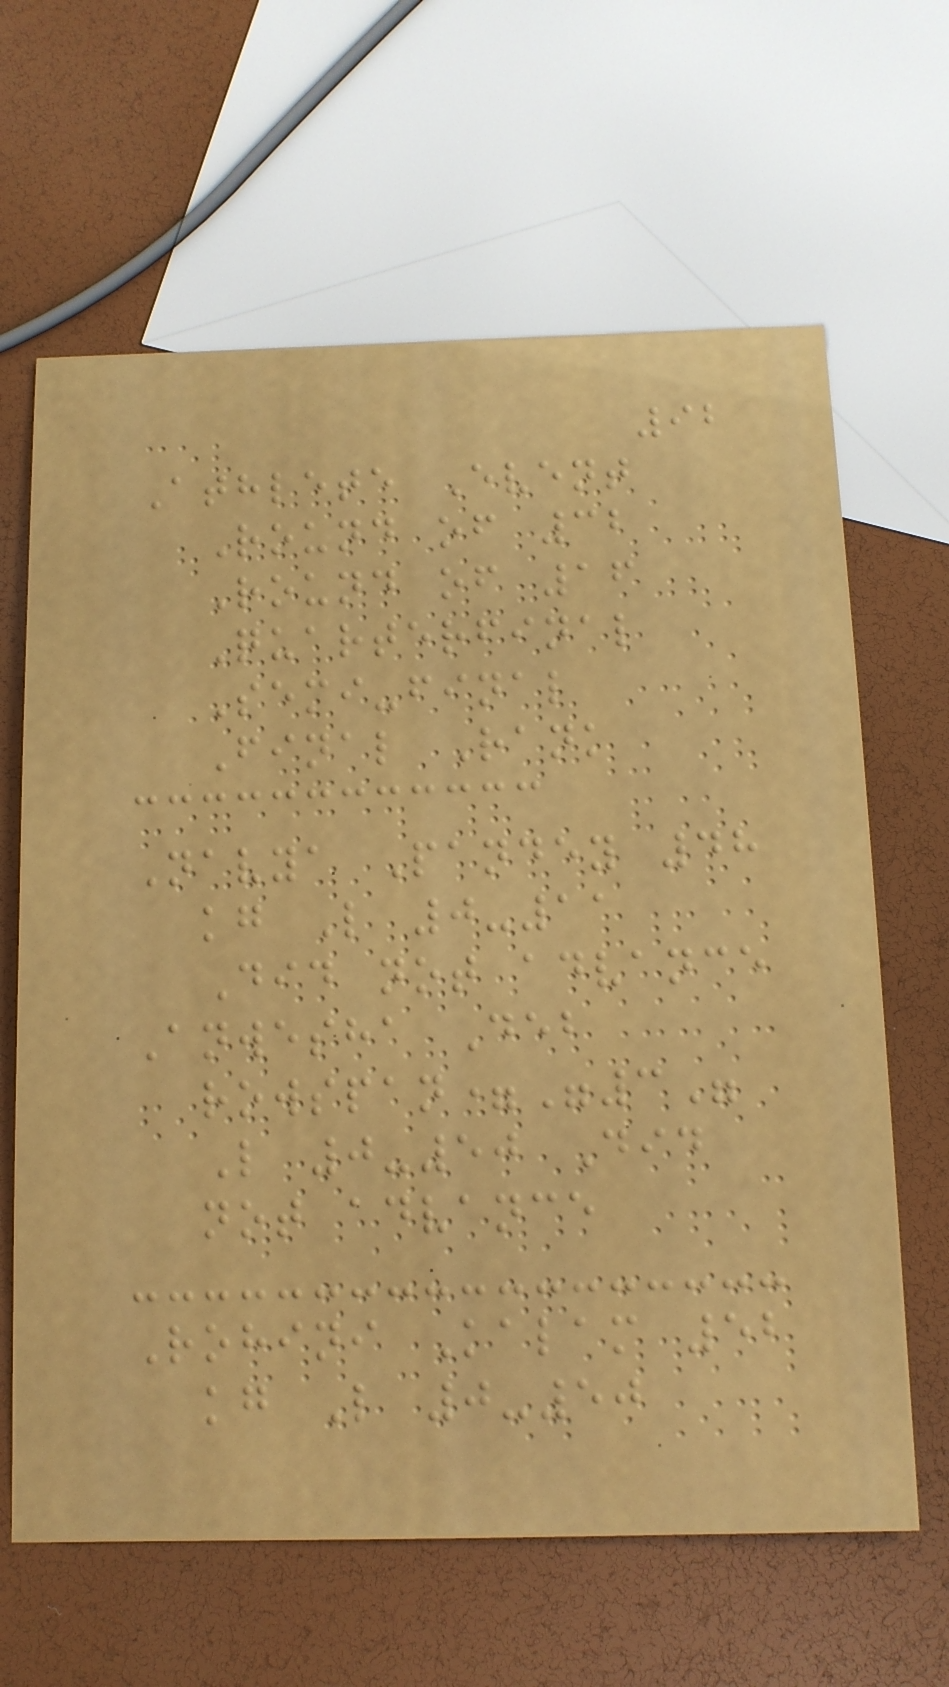92
Athlete Event
Round of 32
Round of 16
Quarterfinal
Semi-final
Final Rank
Navya Pandey 48
kg L 0-11
Did not advance
Anwesha Deb
rowspan="3"
L 0-50 Did
not advance
Rohini Kalam 52
kg L 0-50
